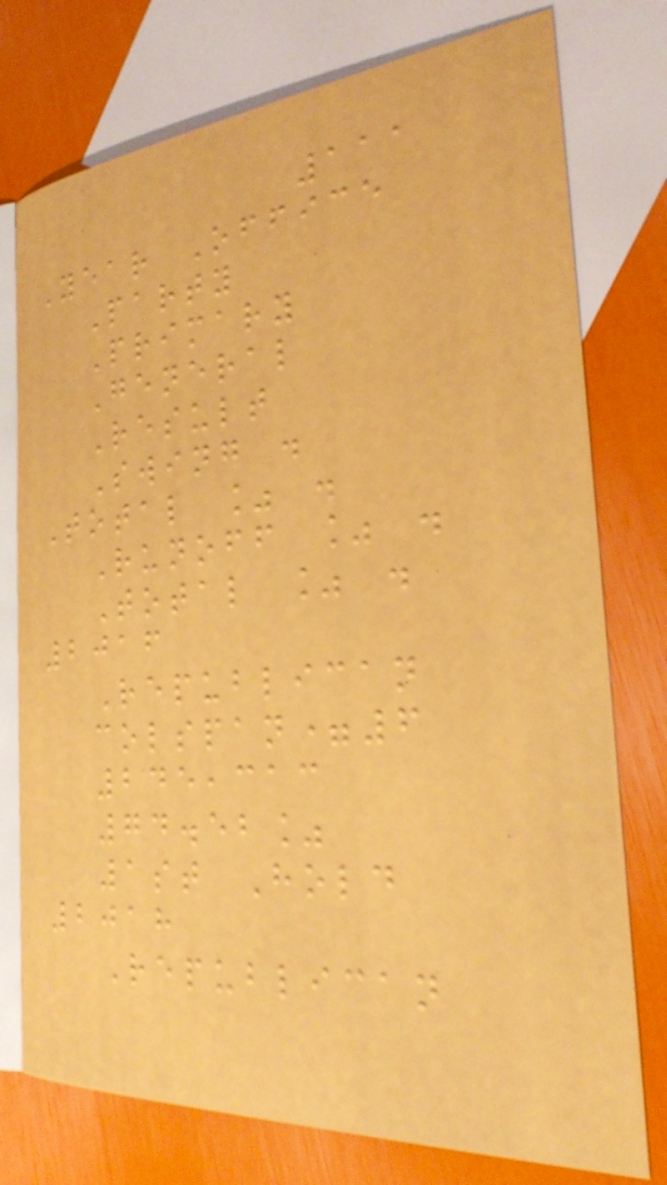111
Year Office
Party
Primary
General
Result
Swing .
Total % .
Runoff % .
Total % .
2016
Republican
colspan=6
245,313
74.52%
1st Hold
2018
Republican
